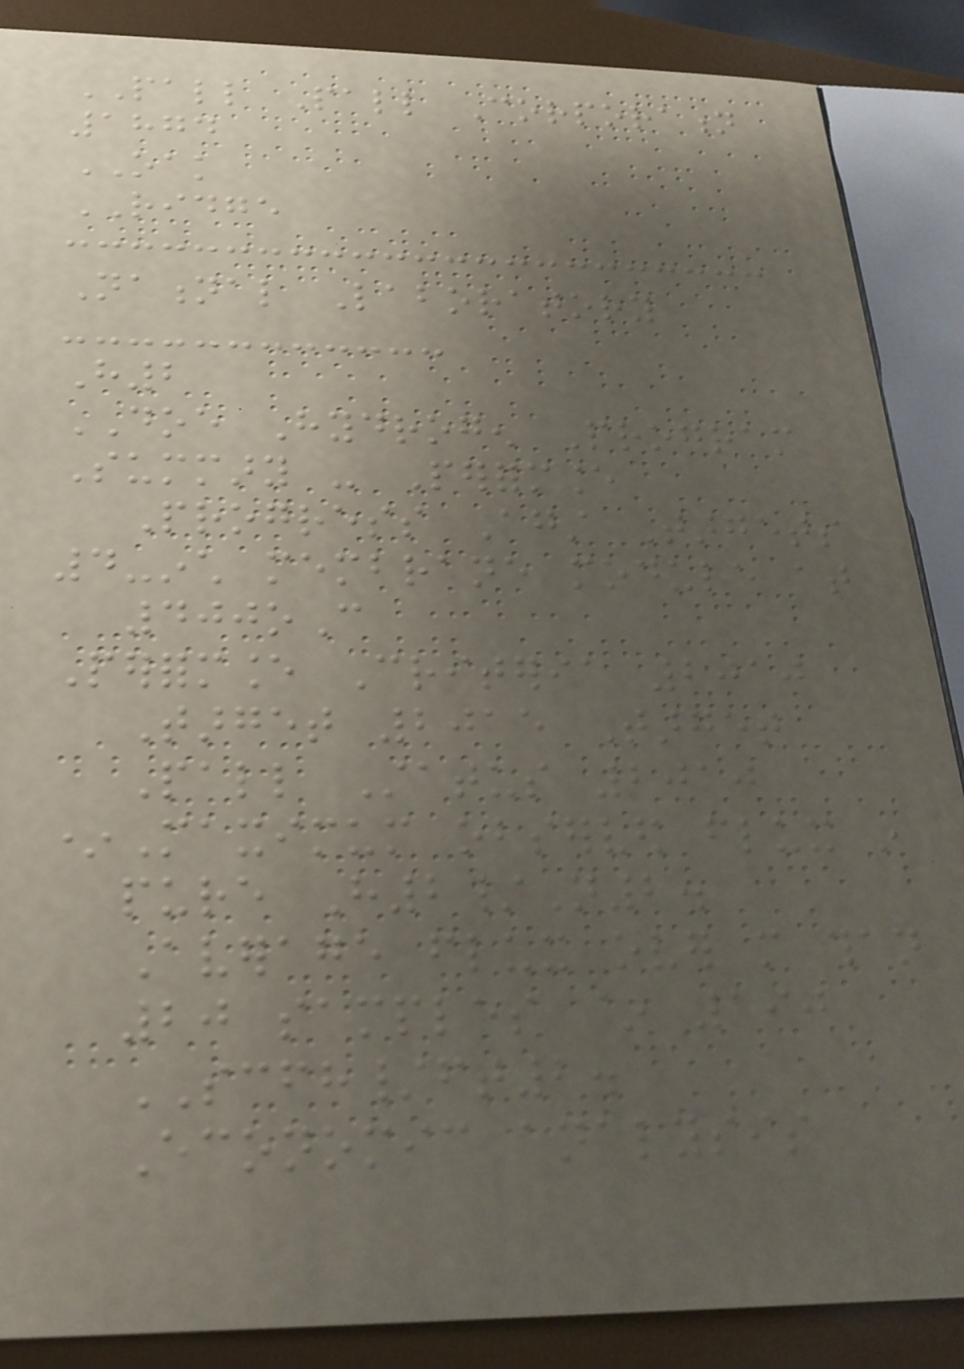PALL Pall Corporation
1874
OAK
RIDGE
National Laboratory
H2
DOE Hydrogen Program
Summary - Performance
Progress Against Targets
4-inch membrane module at
400oC
Performance Criteria 2010
Target 2015 Target
Pall Status 2010
*Maximum observed flux in
pure H2/N2.
Average flux over more than
20 samples ~ 190
SCFH/ft2.
Economic analysis
